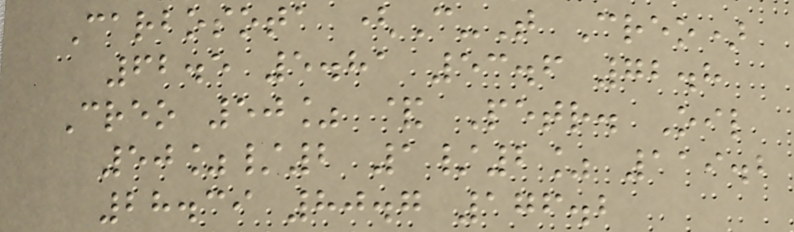Carbosota (C-T Creo)
62.5 5.81 53.6 72.8
Creo 50% & Petr. Oil
50%/2 1/2% 119.2
28.39 80.7 176.2
